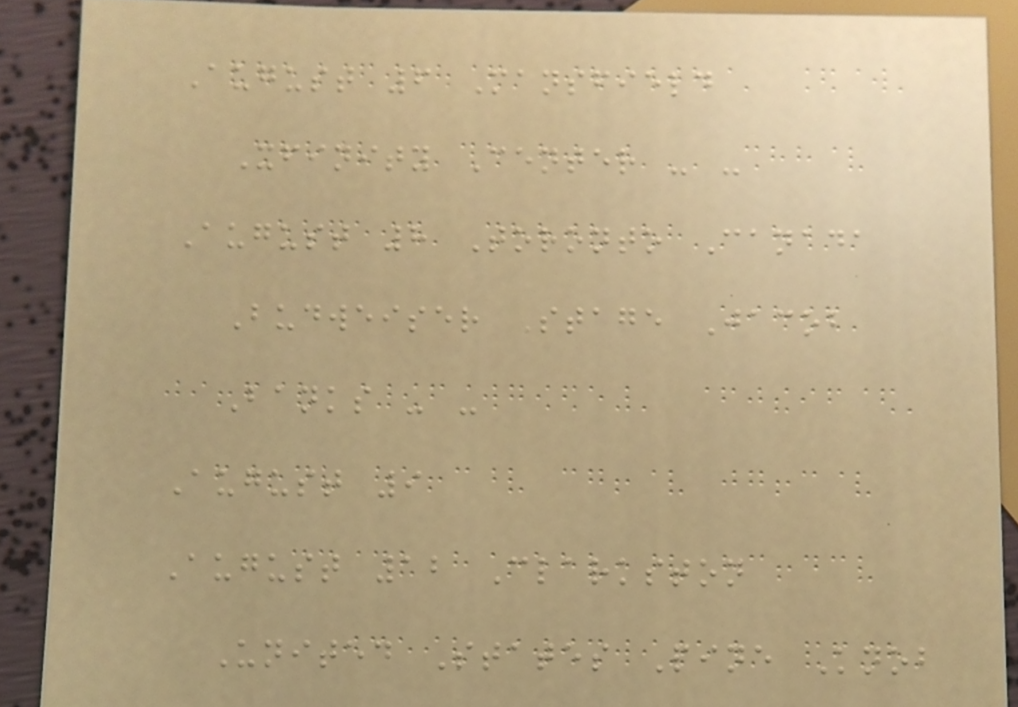August 6 Mansfield
Xfinity Center - -
August 8 Toronto Canada
Budweiser Stage Jacob
Banks - -
August 9
August 12 Clarkston
United States Pine Knob
